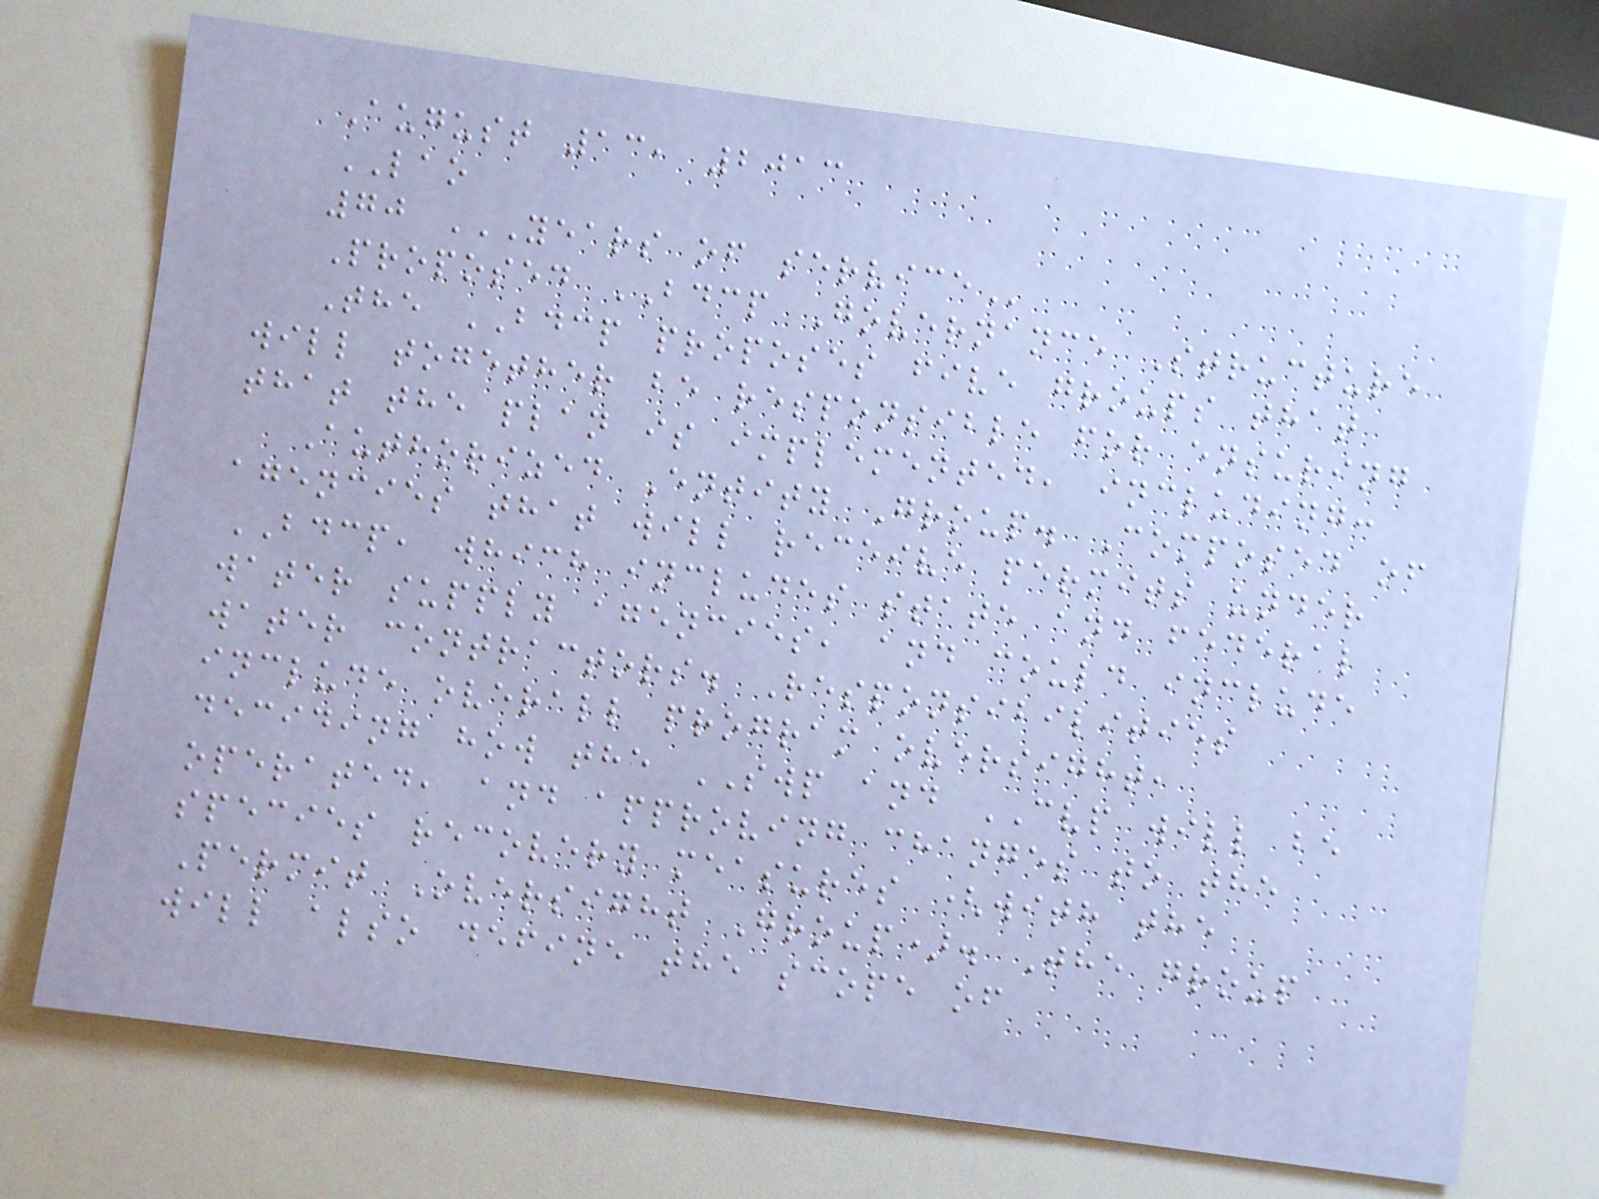August 13, 2013
LAO
70 YEARS OF SERVICE
Proposed BDCP Governance Structure
The BDCP proposes five groups that
will together be responsible for ensuring
that the plan is implemented, including:
Authorized Entity Group. Composed of
agencies that will receive permits under
BDCP, which includes state and federal
water supply agencies, and could include
water contractors. Responsibilities
include overall program oversight,
deciding how the SWP and CVP will be
operated, and approving changes to the
species recovery measures (with the
Permit Oversight Group). The group
will also define the scope of
